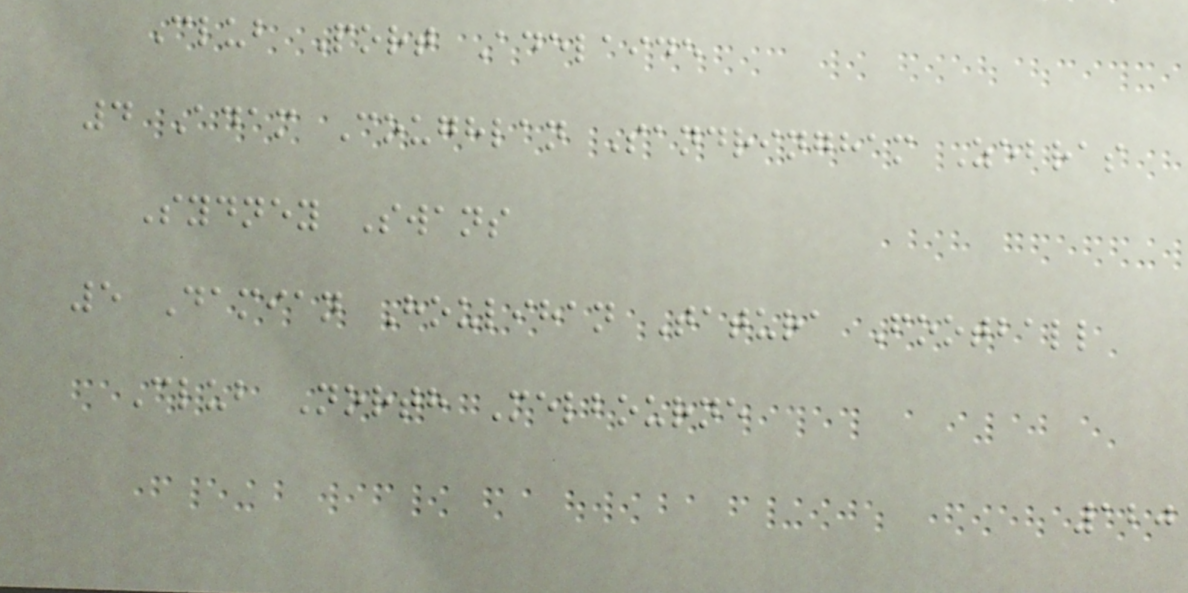Club Port Adelaide
4 Adam Coughlan Sandringham Zebras
Sydney Swans
5 Damian Houlihan Tatura Football
Club North Melbourne
120
